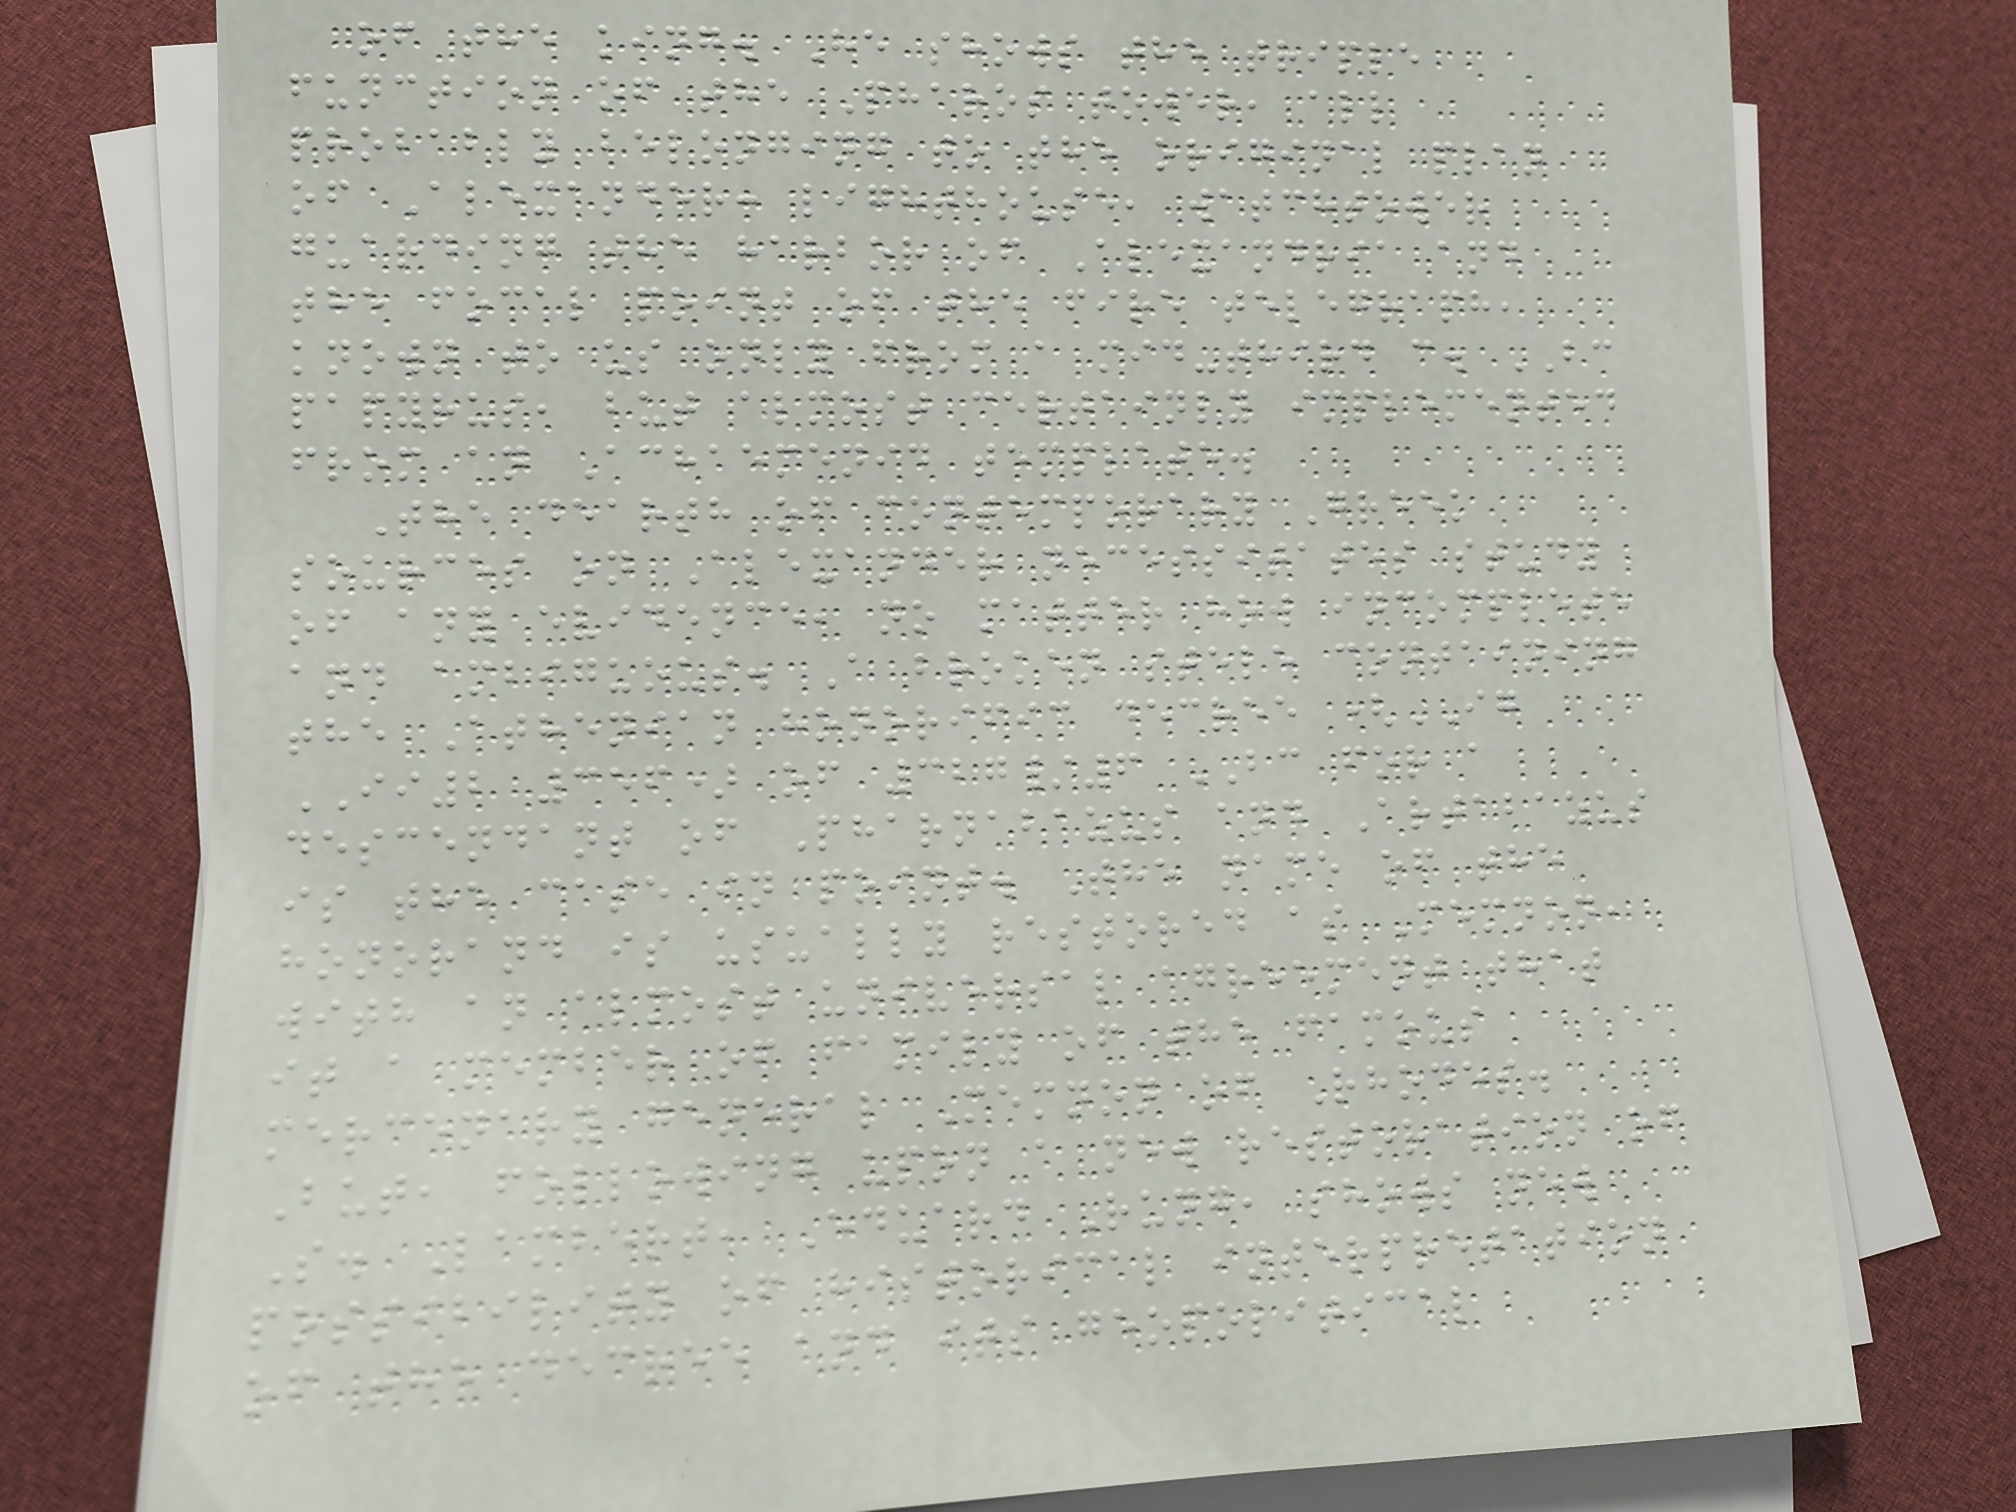of the king. He shows the triple
function of the Pharos tower, all
probably belonging to the original plan
of Alexander: lighthouse, watchtower
guarding the harbor of Alexandria and
the focal point of the fire telegraph,
known to us only from a mid-third c. BC
papyrus, but almost certainly implemented
from an Achaemenid template.
The dearth of contemporary Greek
sources on Alexander necessitates study
of any evidence, no matter how incomplete
and ambiguous. A broken stele containing
the Athenian honorific decree (IG
II2 356) of 327/6 BC for a
descendant of Pharnabazus and Artabazus
is the case in point. The name of the
honorand is usually restored as Memnon,
with an almost universal agreement that
it a member of family of the famous
mercenary general Memnon of Rhodes.
But, following upon a new restoration of
S. Lambert, Eduard Rung, shows new
possibility of historical interpretation
of the decree and its geopolitical
